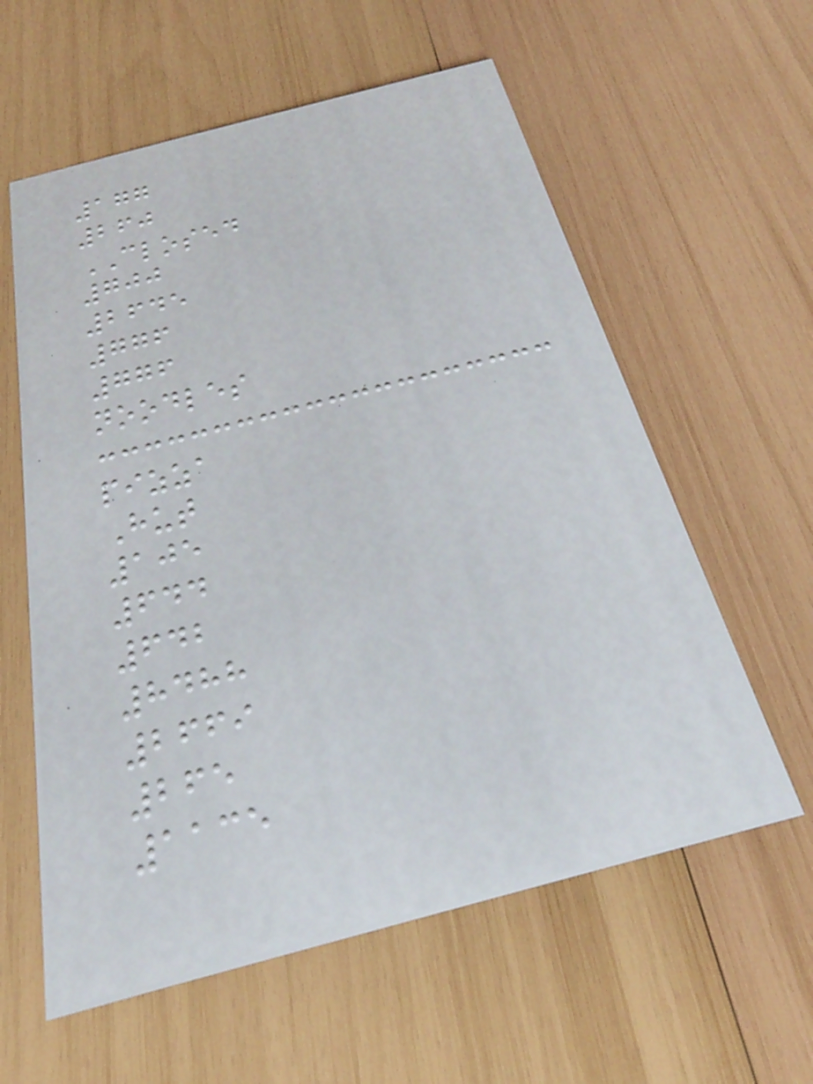177
260
CLOSED
700
2645
776
776
noodles
pizza
Hut
105
644
642
8488
2669
265
1135
